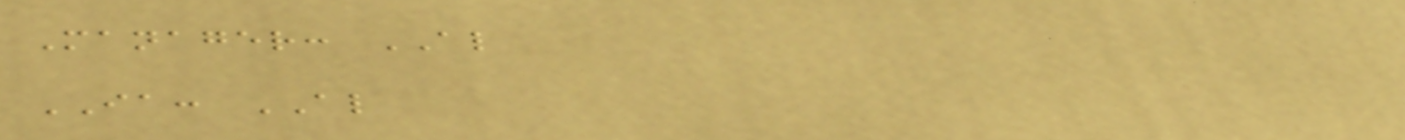Manager: AL
IA: AL
